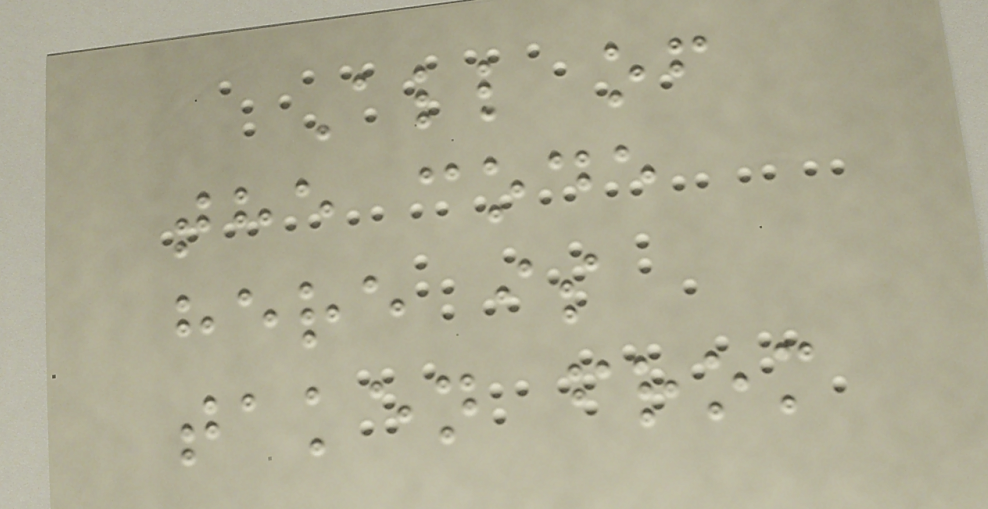All of
the code
here is
taken from
